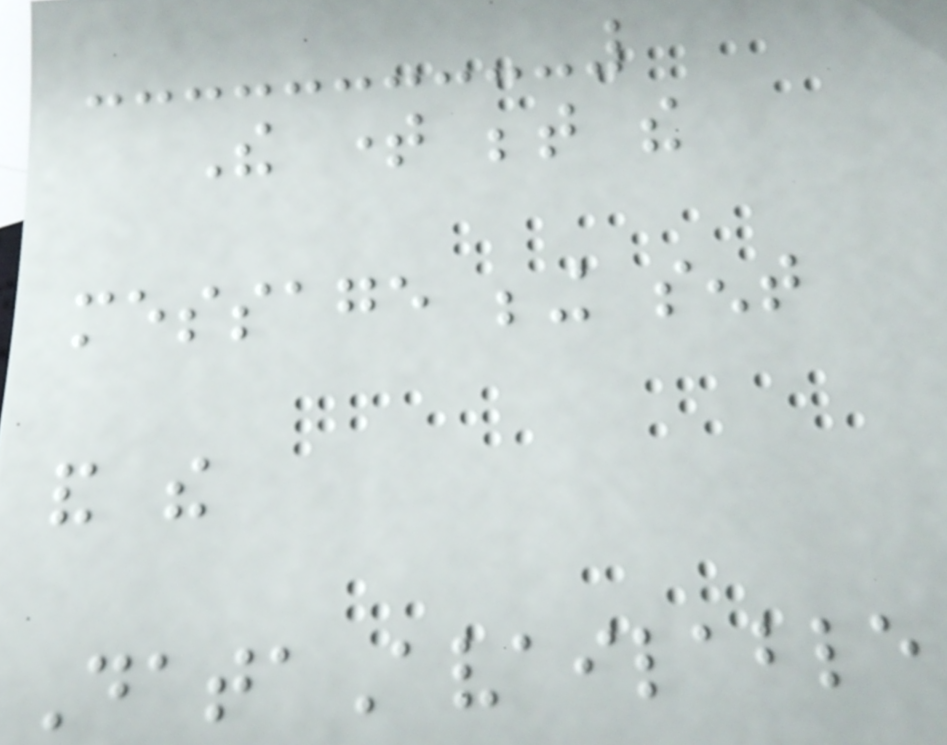The time between the
message being sent
and the
DataAvailable
